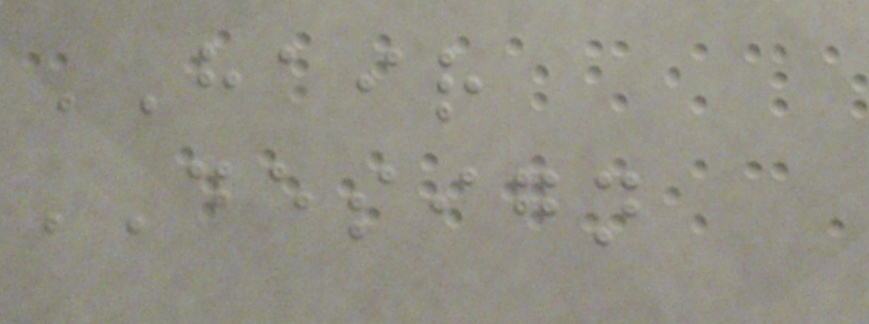HAIR
DESIGN
